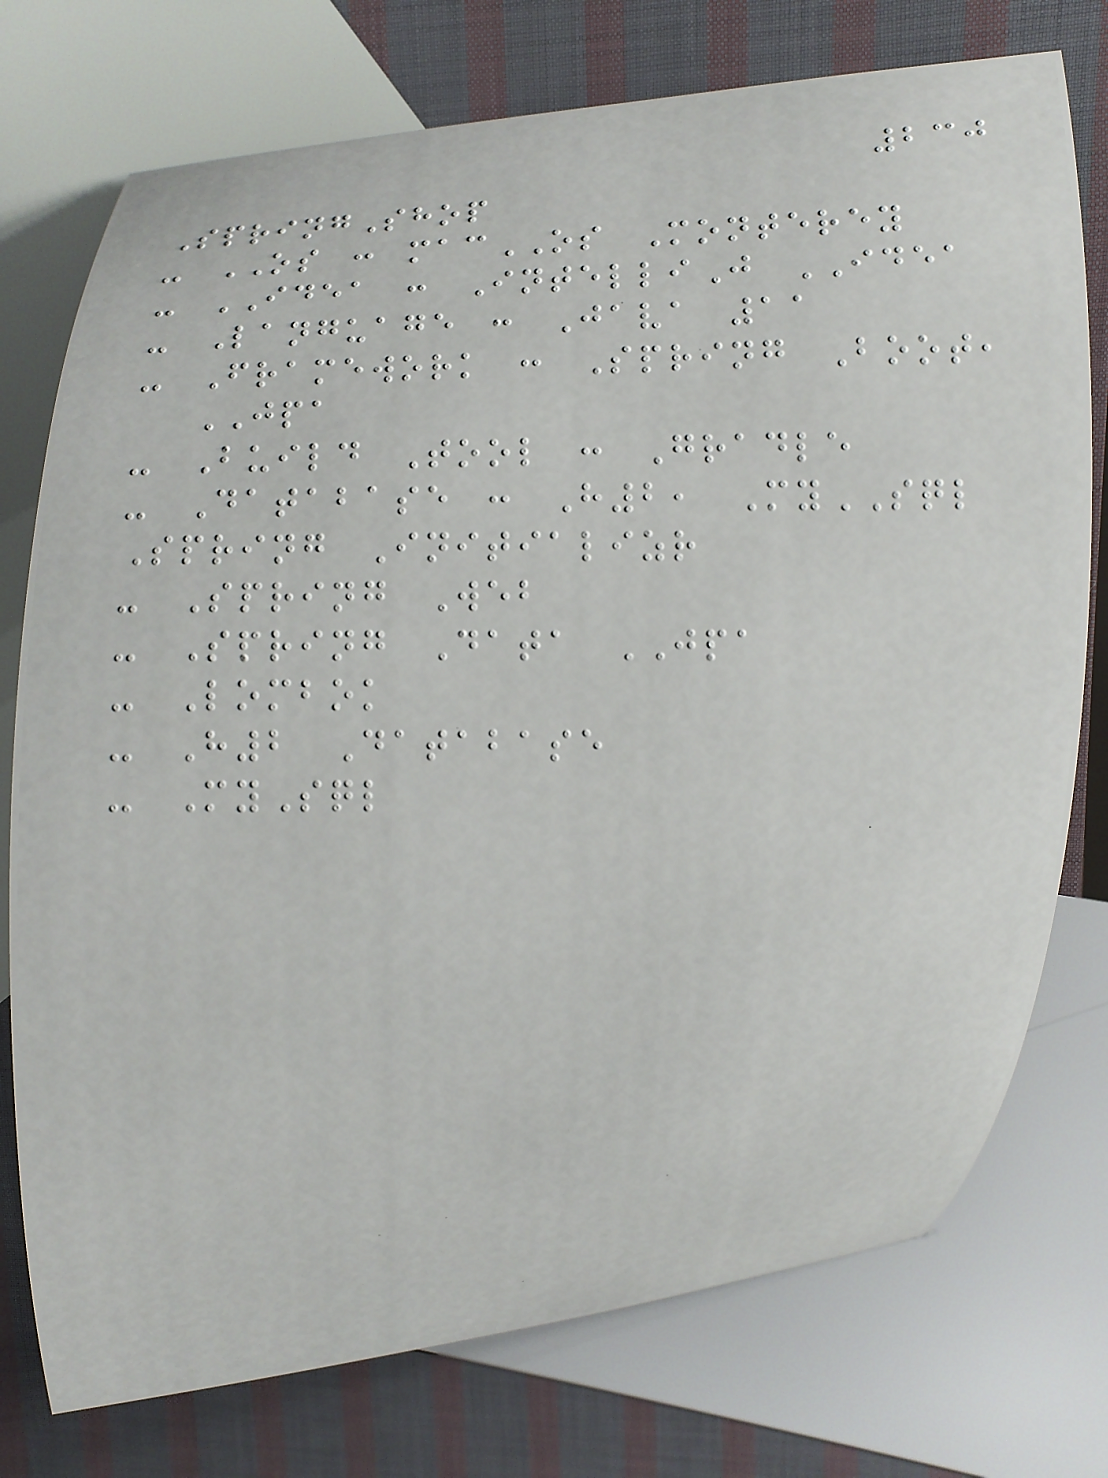230
SpringShop
- OS : macOS Monterey
- IDEA : IntelliJ IDEA
- Language : Java 11
- Framework : Spring Boot,
JPA
- Build Tool : Gradle
- Database : H2, MySQL
Spring Initializr
- Spring Web
- Spring Data JPA
- Lombok
- H2 Database
- MySql
